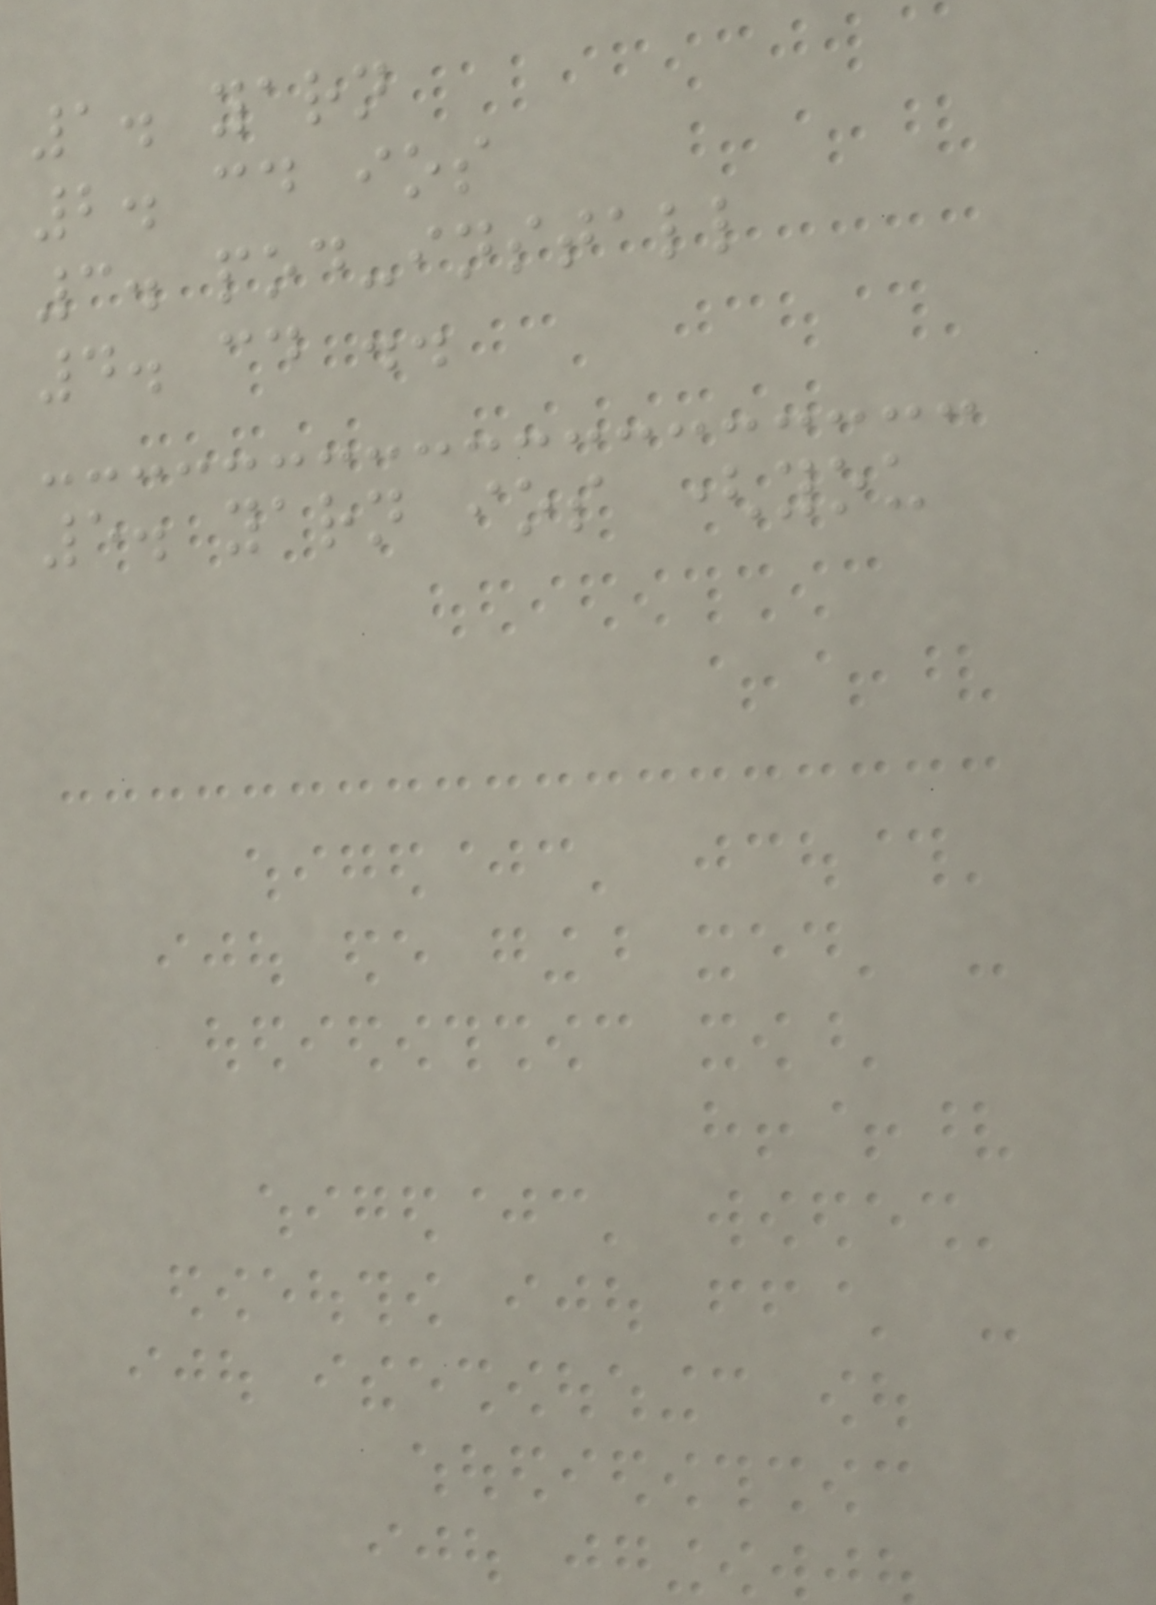1. yarn
2. cd ios
3. pod-install
4. cd ..
5. yarn ios (you
